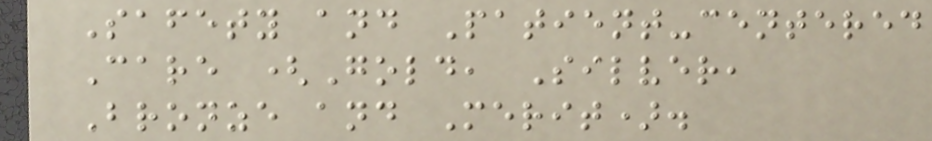Safety and Patient-centered
Care (Gold, Silver,
Bronze and Merit).
